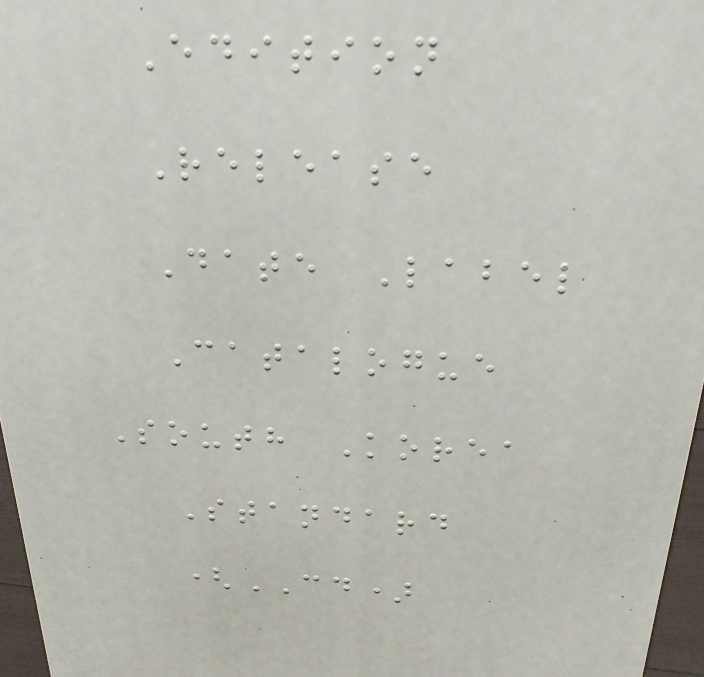Edition
Release
Date Label
Catalogue
South Korea
Standard
(CD)
